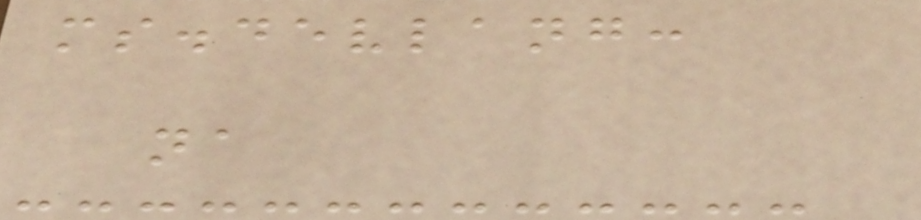ms.devlang:
na
